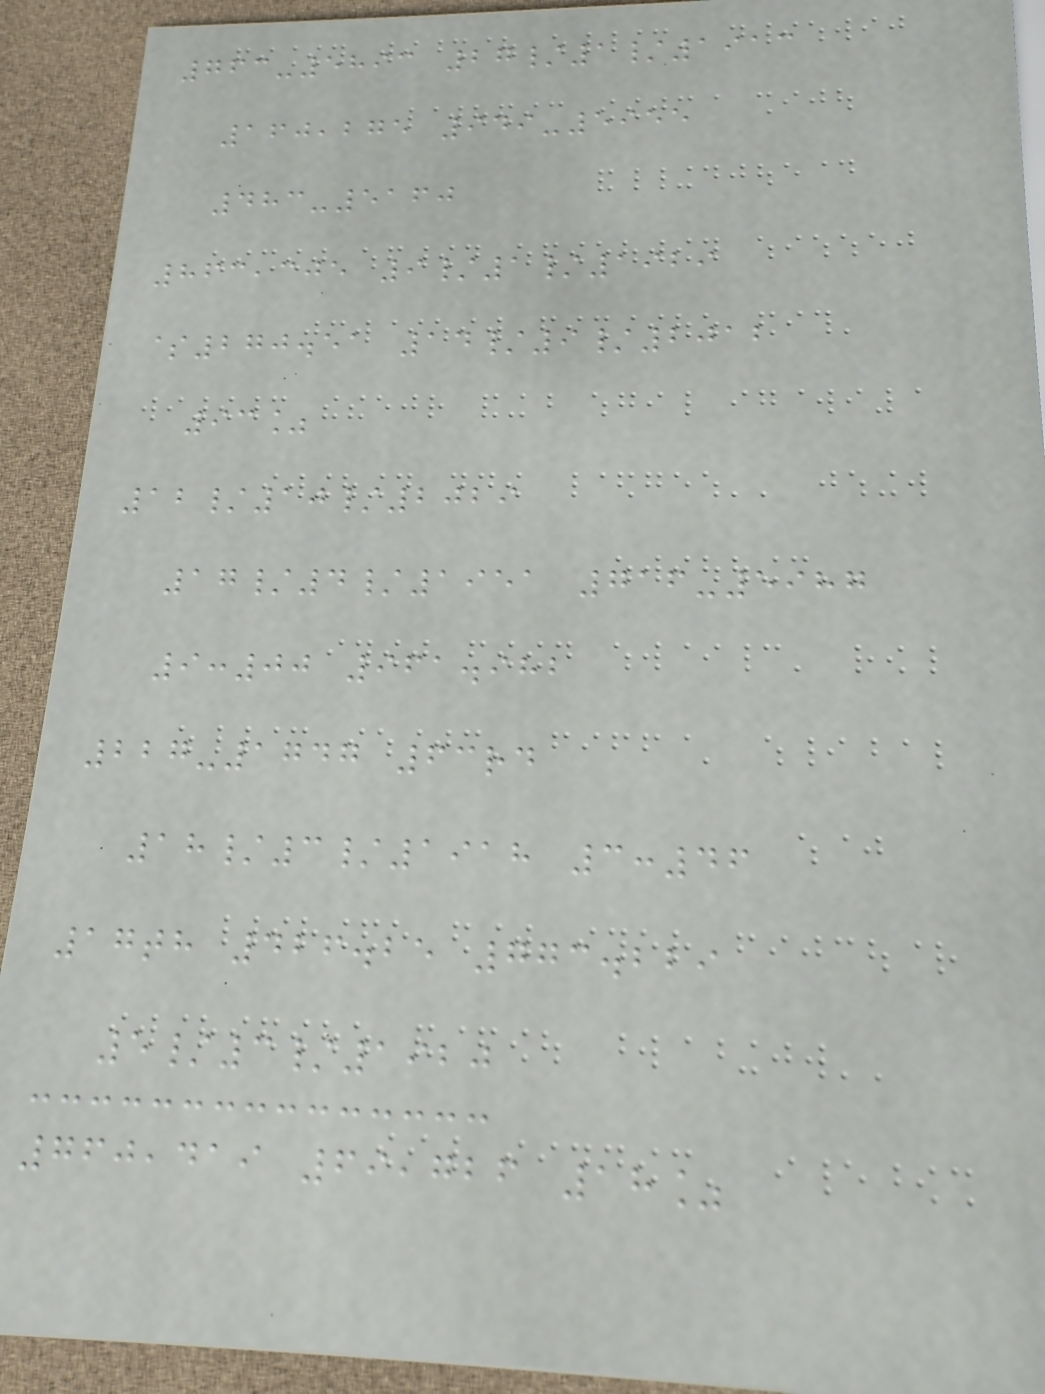763-5893 27/1/1913
160,275 949-5955
483-5160
863,305 9/1/1929
$270.51 14/9/2012
93%
12/10/2029
17/4/1951 716-5987
9:00 961.982
227-1747 63rd
18/3/1918 3:46
17th 426.25 773.229
5/3/1920
760,419 69,726 18%
